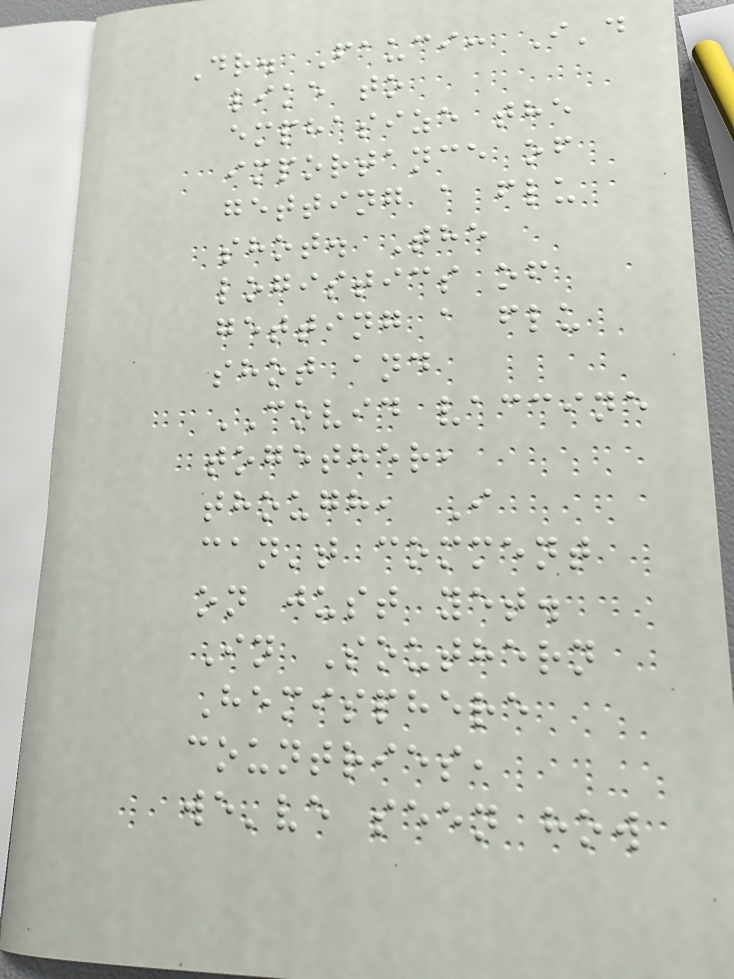Dr. Fauci: I'd
like to
emphasize the
importance of
getting a flu
shot. The
logistics of
getting a flu
shot and
COVID vaccine
together,
though, I
can't comment
on just yet.
In Southern
Hemisphere
countries,
we've seen how
